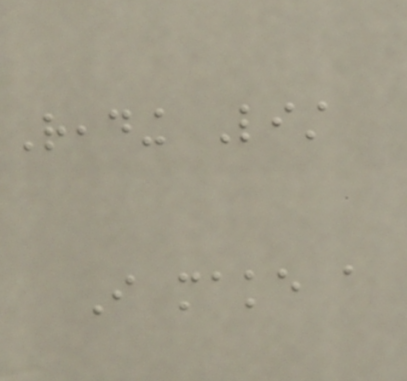Reading List
I make a
